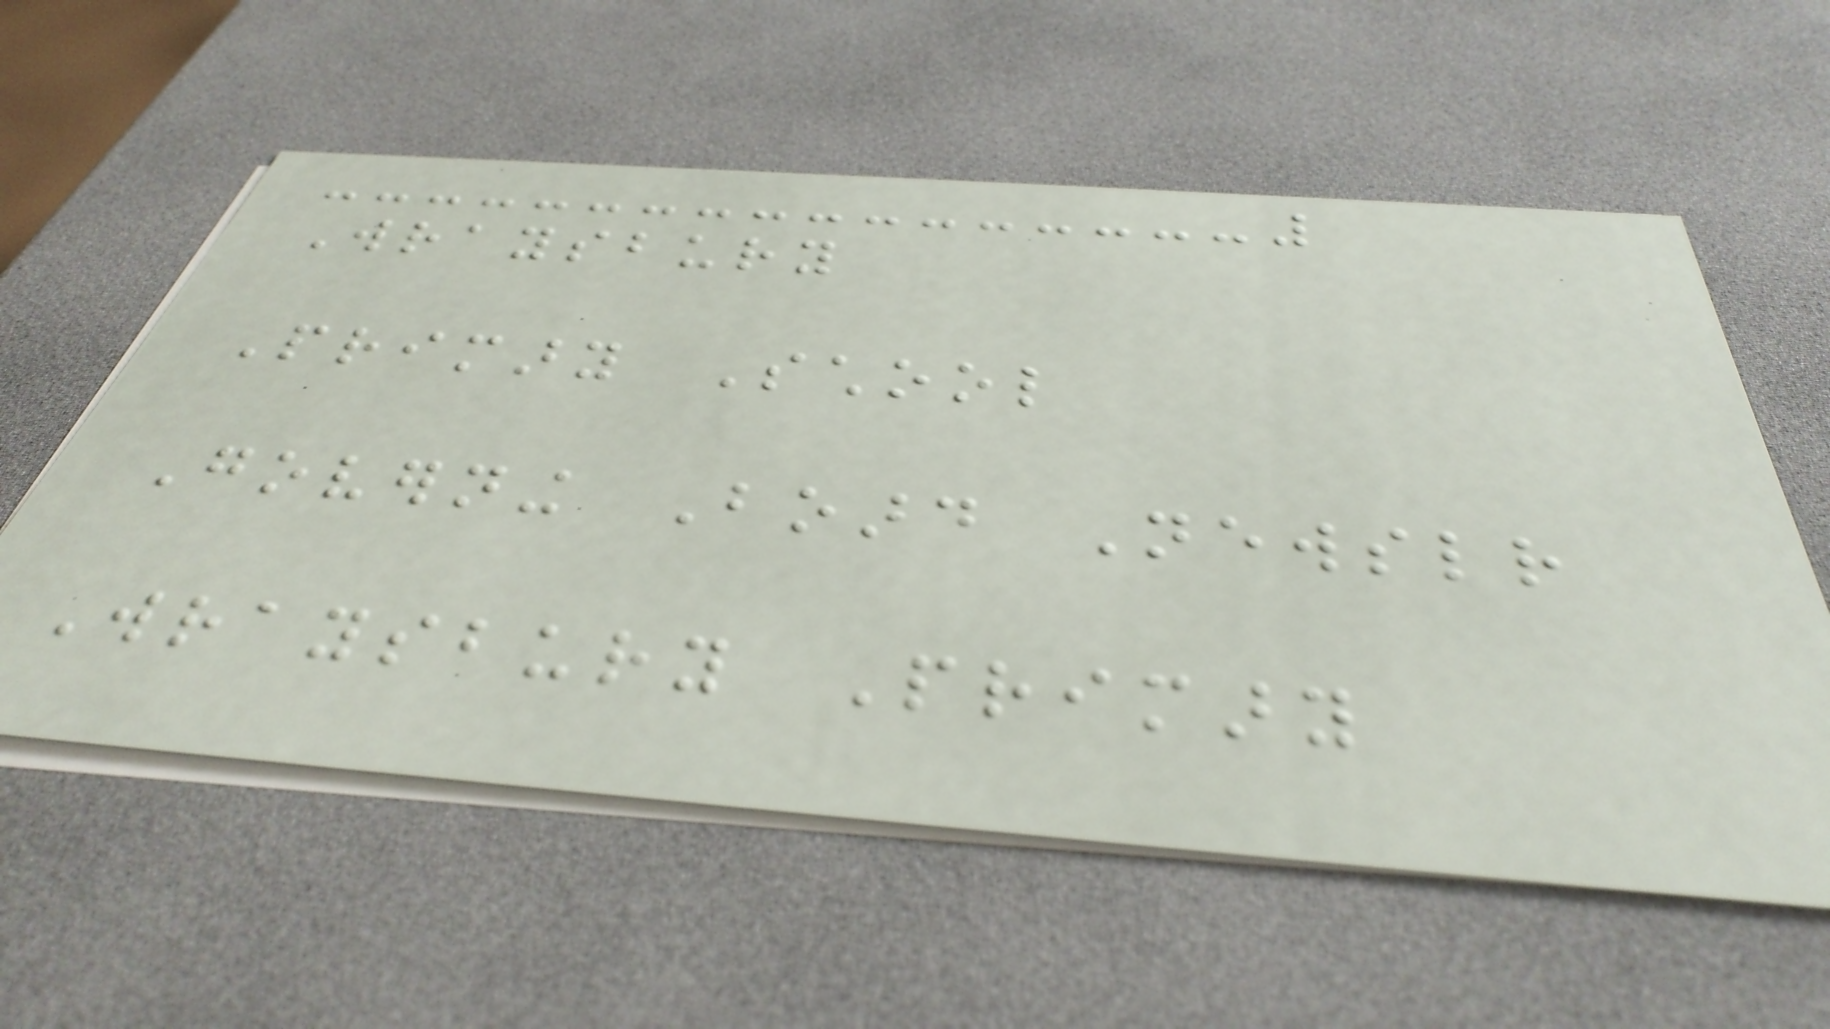Wraysbury
Primary School
Governing Board Newsletter
Wraysbury Primary
